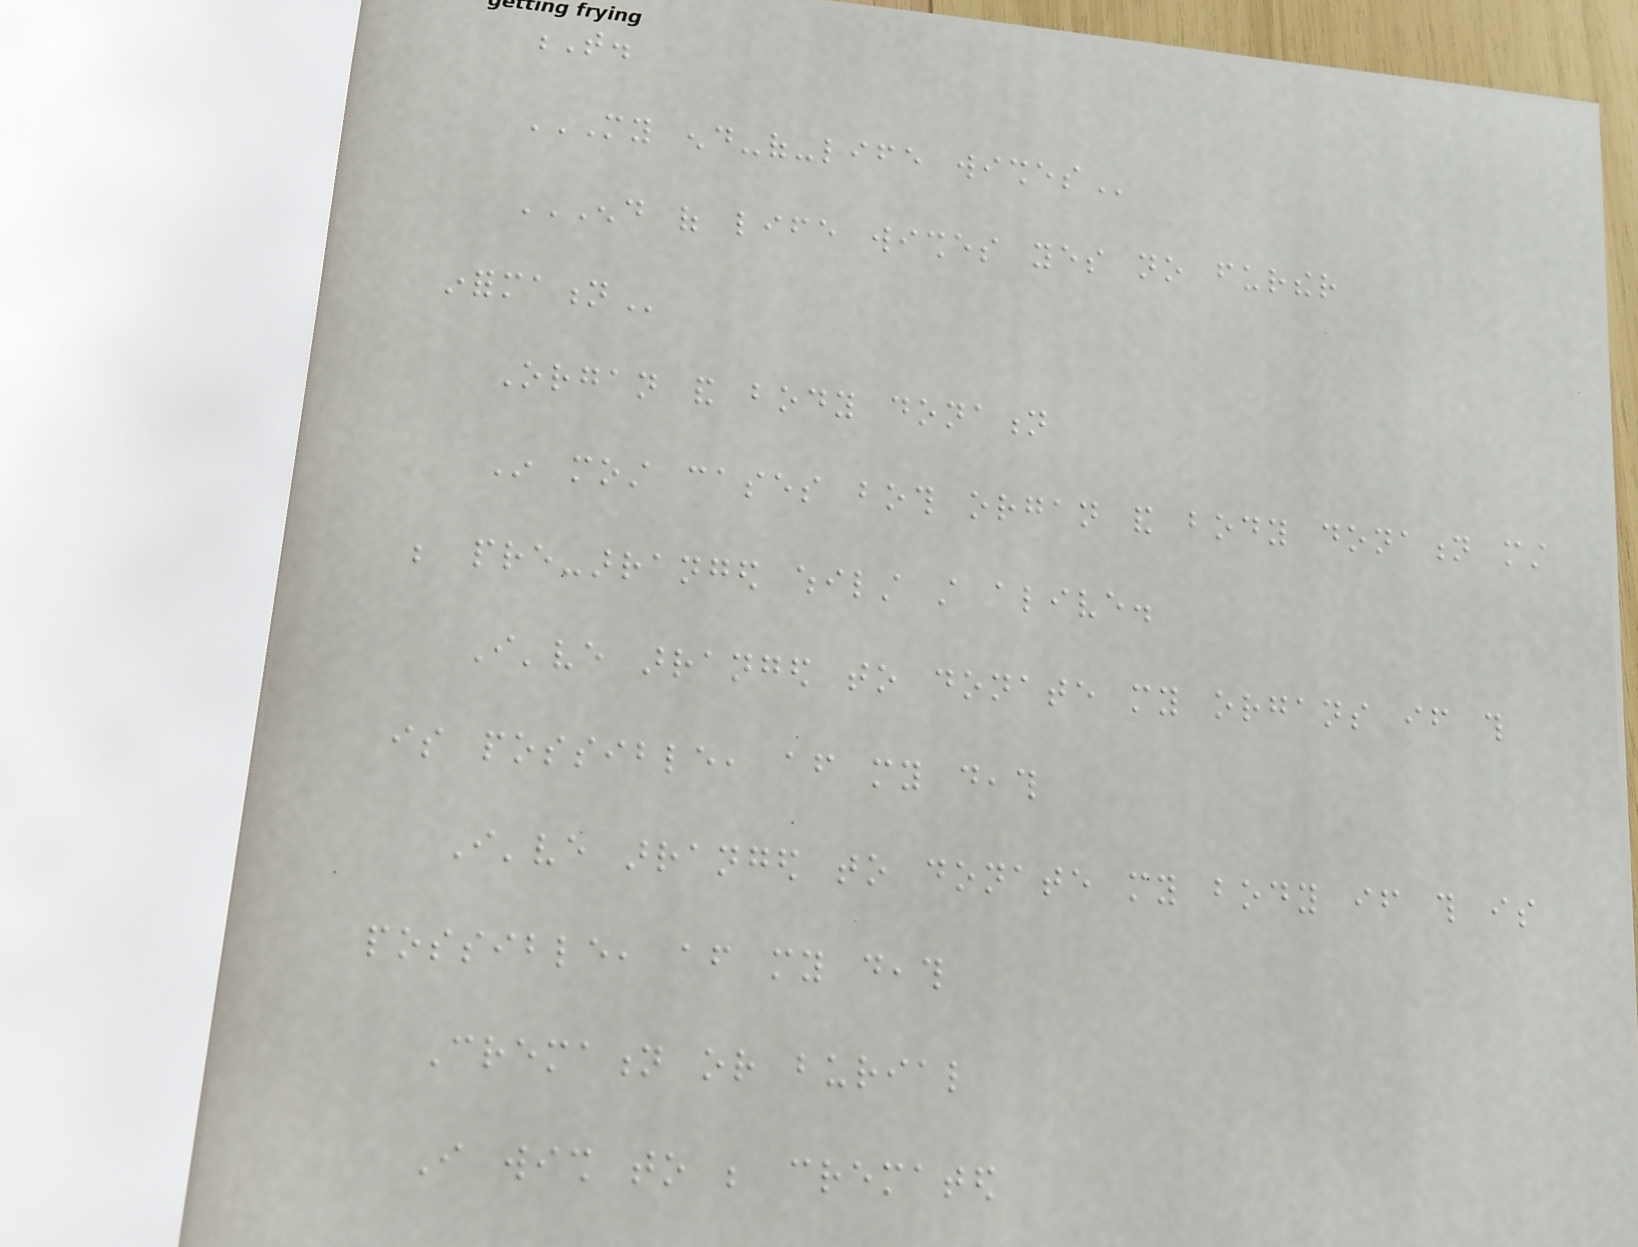T.
MY END-OF-LIFE WISHES
END OF LIFE WISHES YES NO FURTHER
INFORMATION
Organ and body donation
In most cases both organ and body donation must
be pre-arranged whilst still alive.
I've arranged to donate my organs if this
is possible, after my death
I've arranged to donate my body if this is
possible, after my death
Cremation or burial
I wish to be cremated
